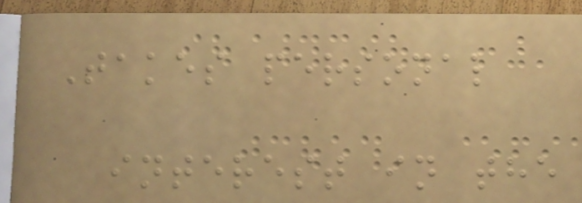Takes personal
interest in the
